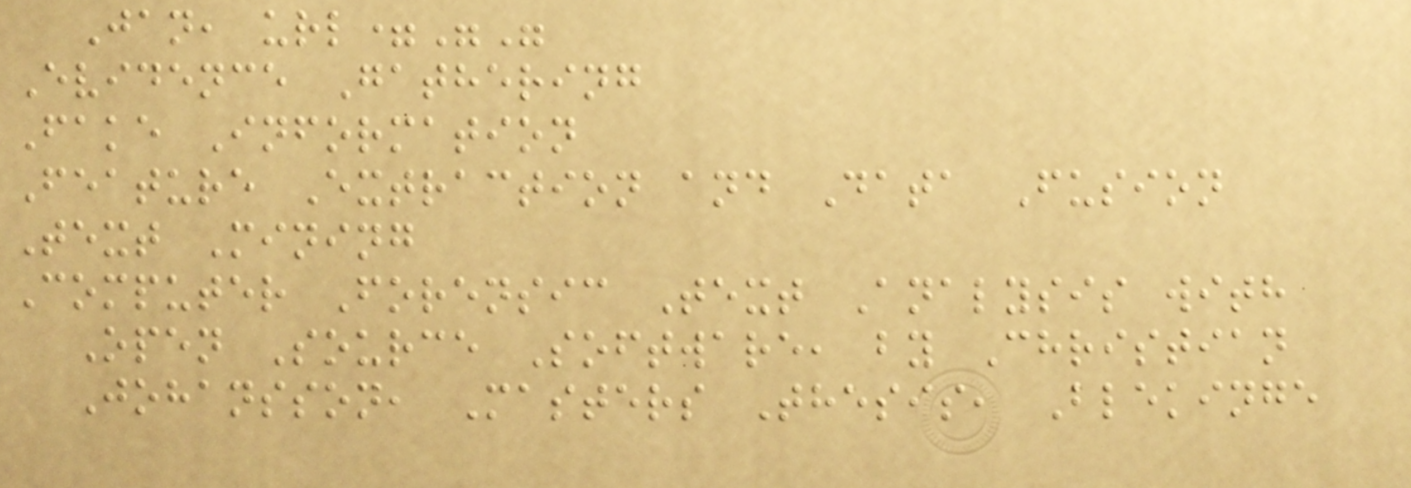Jan, url=""
Evidence Gathering
Fake Information
Feature Extraction and Data Fusion
Text Mining
Computer Forensic Text Analysis with
Open Source Software, by Christian
Johansson, Masters Thesis, Blekinge
